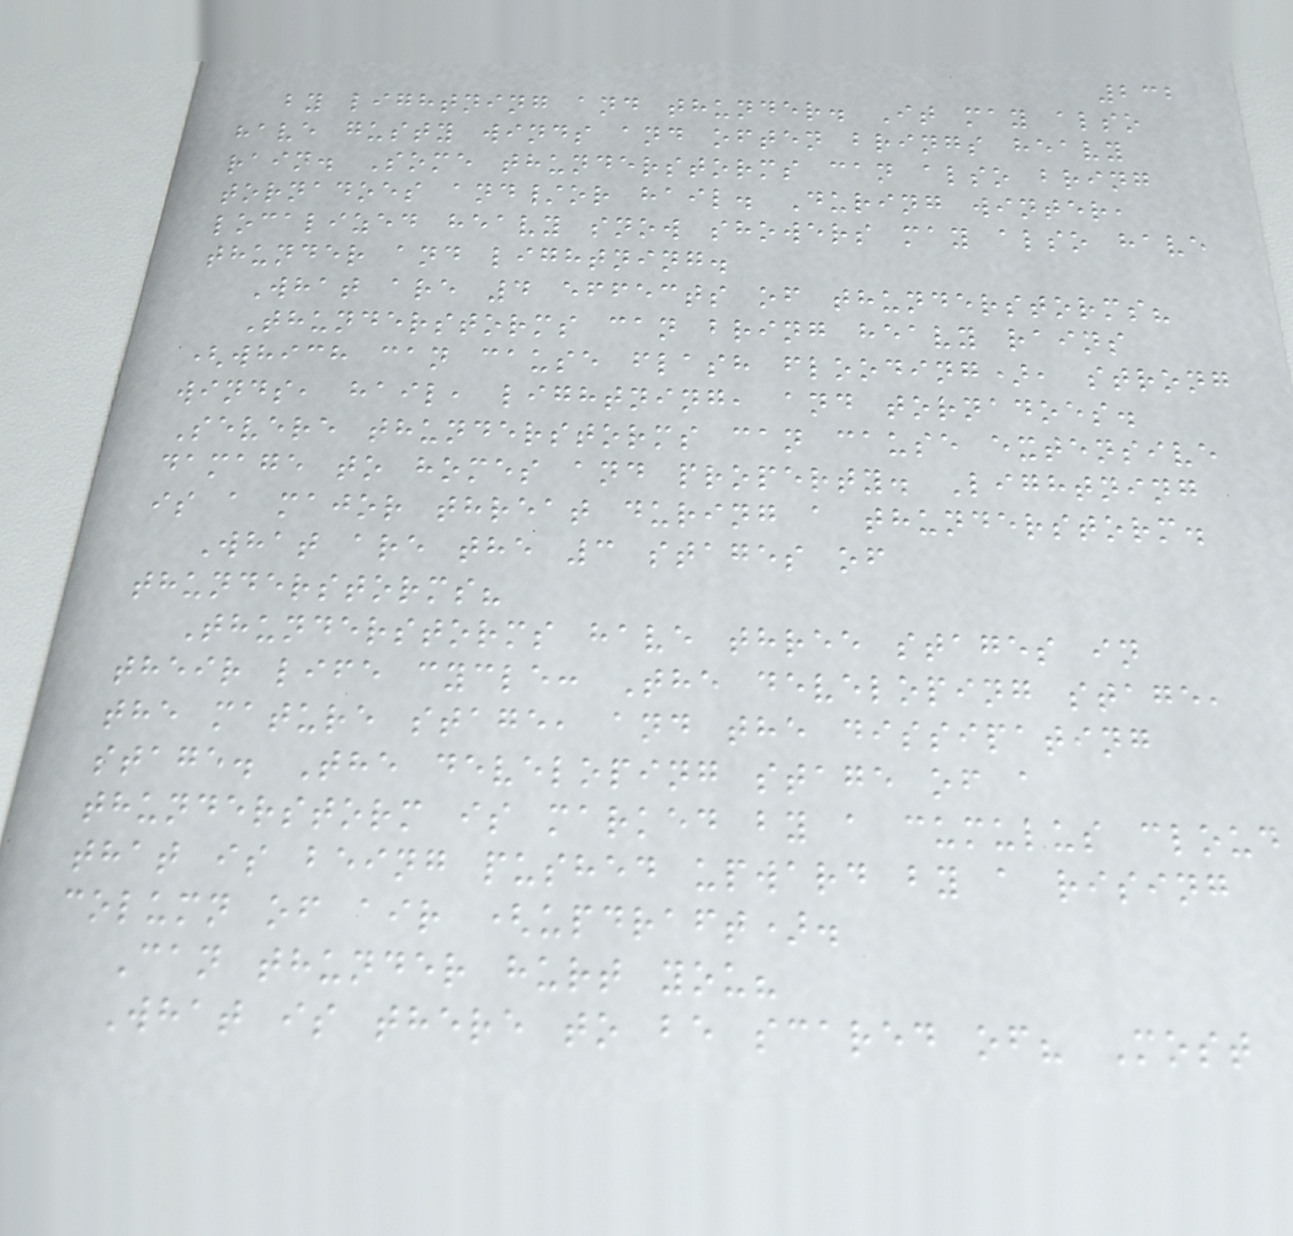232
by lightning and thunder. It may also
have gusty winds and often brings heavy
rain. Some thunderstorms can also bring
tornadoes and/or hail. During winter,
localized heavy snow showers may also have
thunder and lightning.
What are 4 effects of thunderstorms?
Thunderstorms can bring heavy rains
(which can cause flash flooding), strong
winds, hail, lightning, and tornadoes.
Severe thunderstorms can cause extensive
damage to homes and property. Lightning
is a major threat during a thunderstorm.
What are the 3 stages of
thunderstorms?
Thunderstorms have three stages in
their life cycle: The developing stage,
the mature stage, and the dissipating
stage. The developing stage of a
thunderstorm is marked by a cumulus cloud
that is being pushed upward by a rising
column of air (updraft).
Can thunder hurt you?
What is there to be scared of? Most
